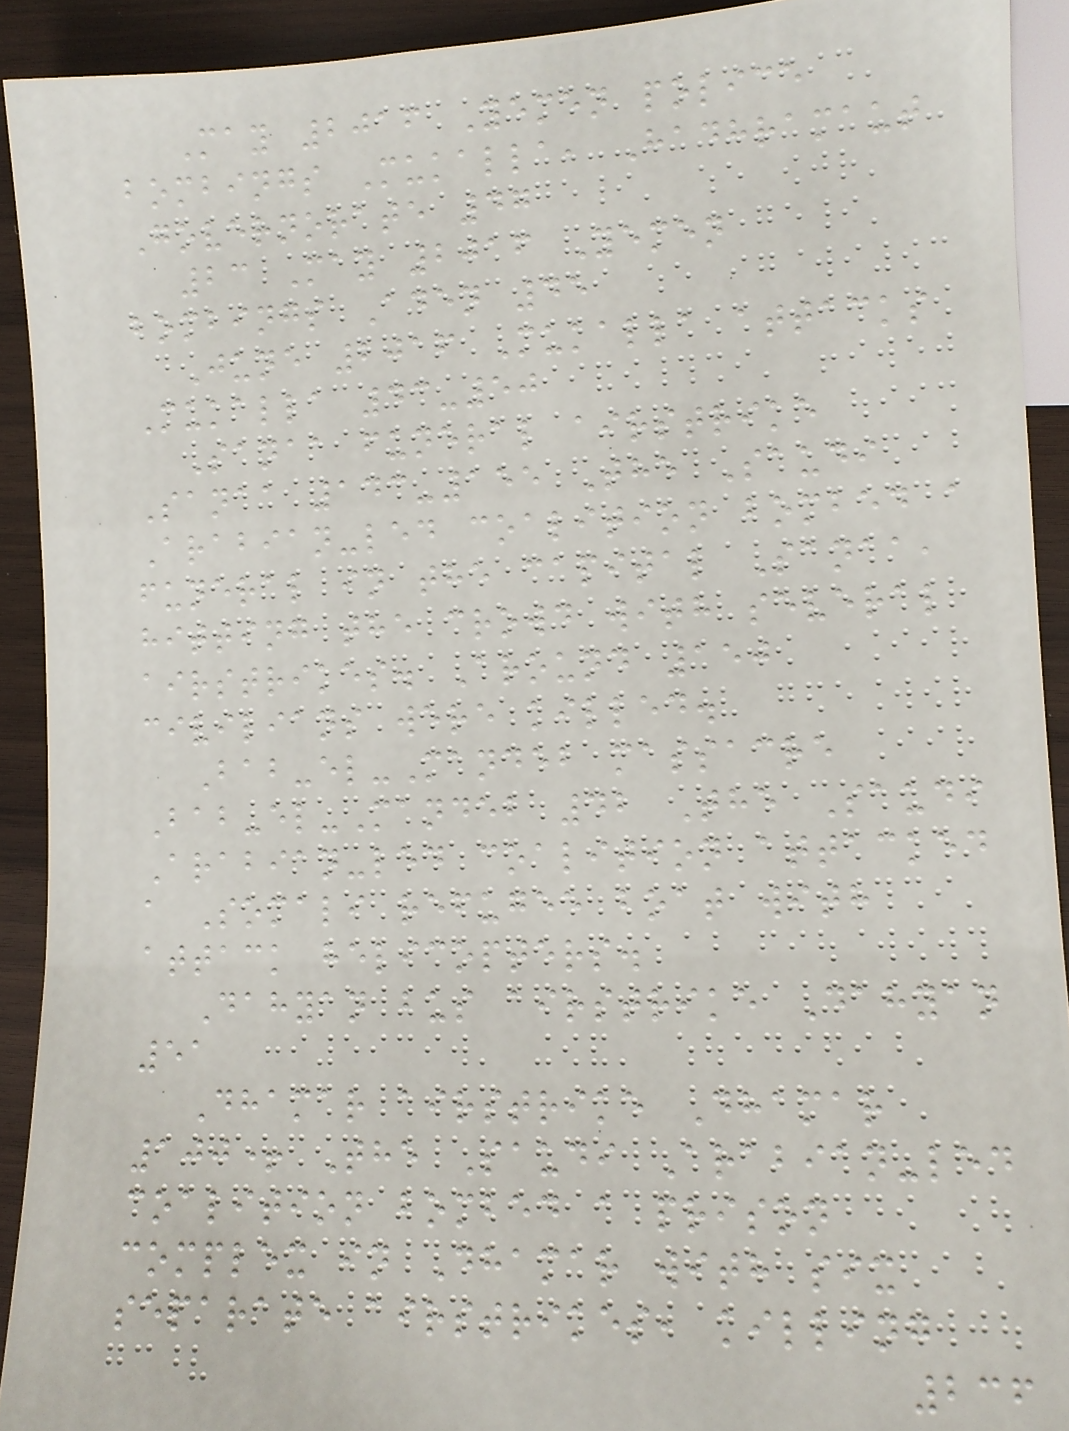May 2016 Yemen police
bombings Mukalla, Hadhramaut
Governorate 47
23 May 2016 Yemen
bombings Aden 45
June 2016 Mukalla attacks
Mukalla 43-50
Sanaa funeral airstrike
Sanaa 143-155 The Saudi
Arabian-led coalition bombed a
funeral in the capital Sanaa,
hitting the crowd with several
airstrikes. Around 150
civilians were killed.
Bab-el-Mandeb massacre
Bab-el-Mandeb 42 The Saudi
Arabian-led coalition attacked
a Somali refugee boat with
attack helicopters.
Dahyan bus airstrike Dahyan
51
Dhamar airstrike Dhamar
100+ The Saudi Arabian-led
coalition bombed a prison
complex in Dhamar with six
separate airstrikes, killing
236
